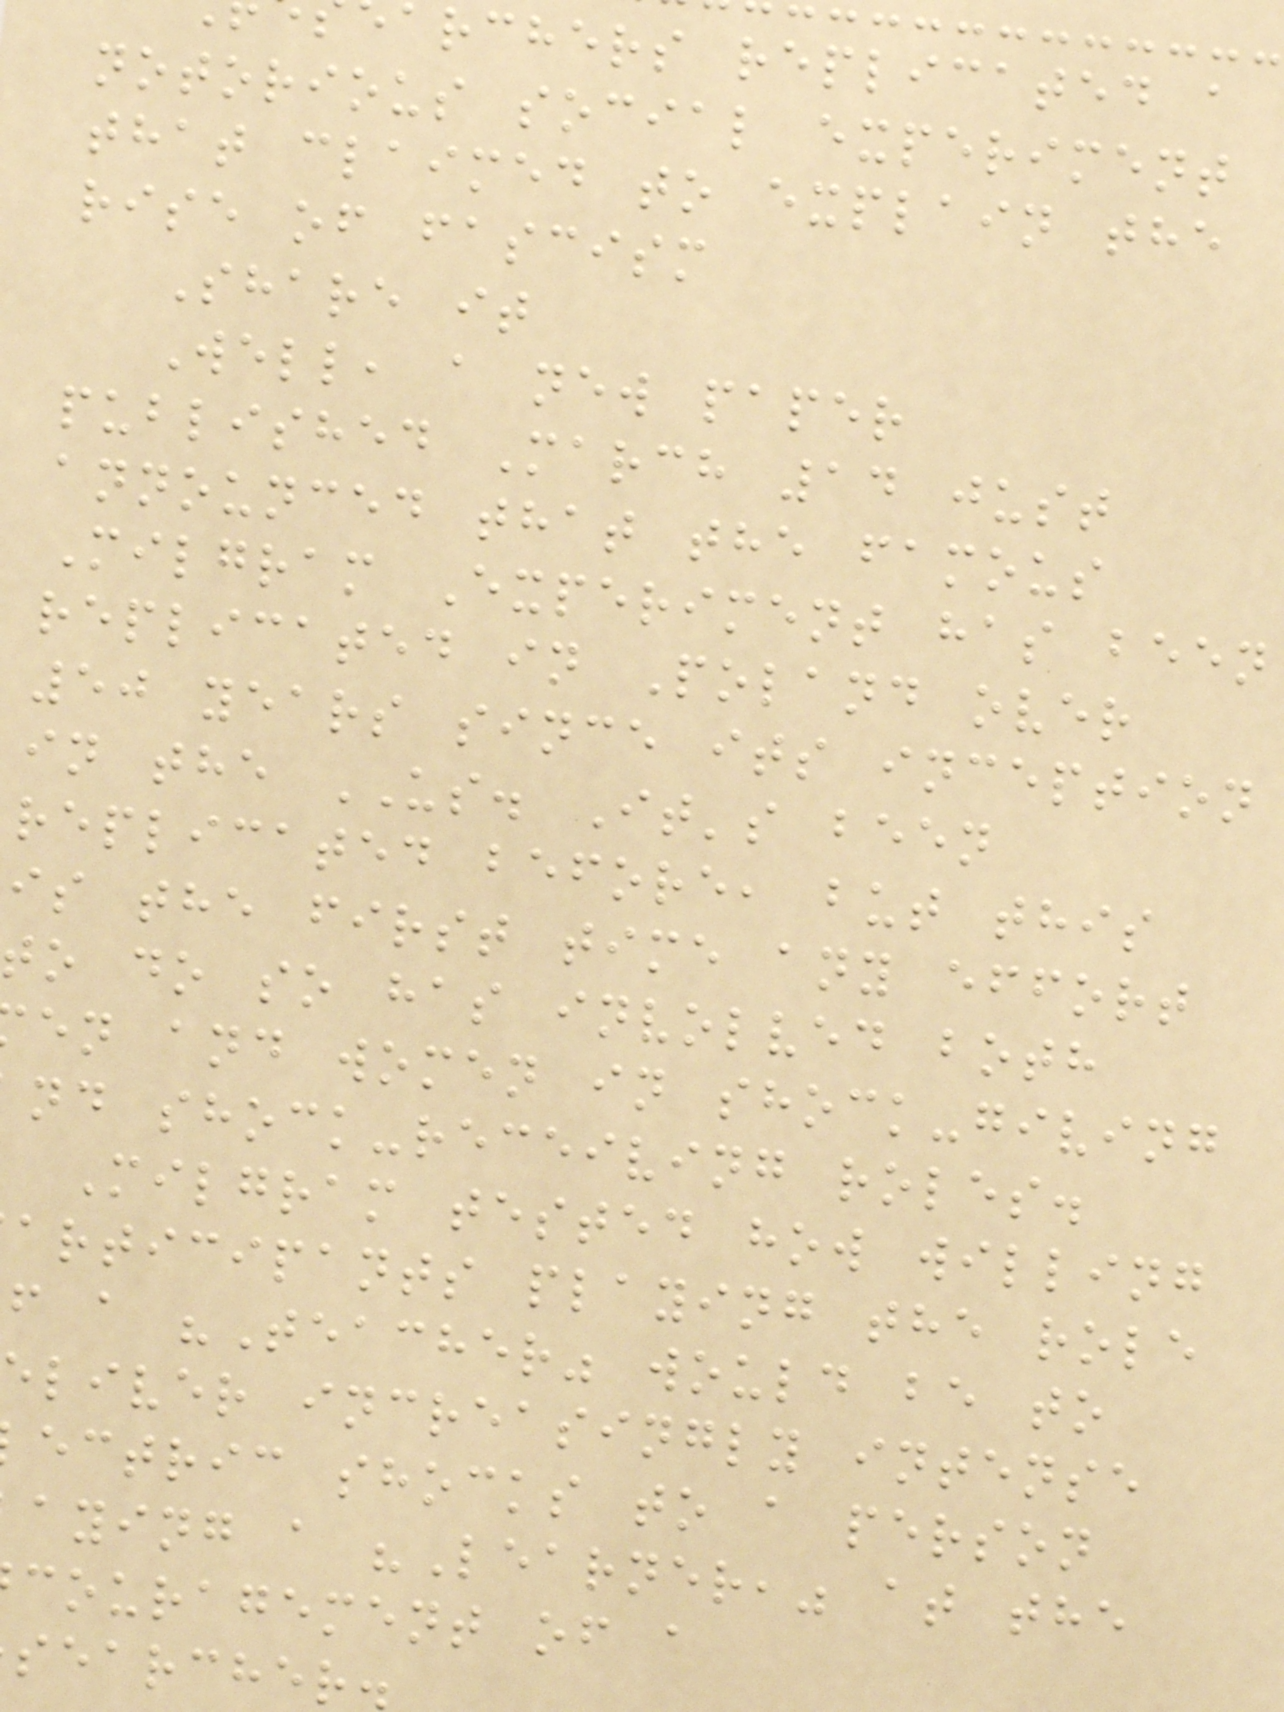archers replicated a
notorious social experiment
that claimed to explain the
rise of fascism
Share it
Well, a new paper
published March 14 just
announced that the famous
Milgram Experiment has been
replicated in Poland over
50 years since its inception
in the US. It's been
replicated before, but this
is the first time any effort
to do so has involved both
en and women in shock-giving
nd shock-receiving roles.
Milgram tested how willing
articipants playing the role
f a "Teacher" would be to
eliver increasingly intense
ectric shocks to a person
aying a "Learner," at the
couragement of a
searcher.
